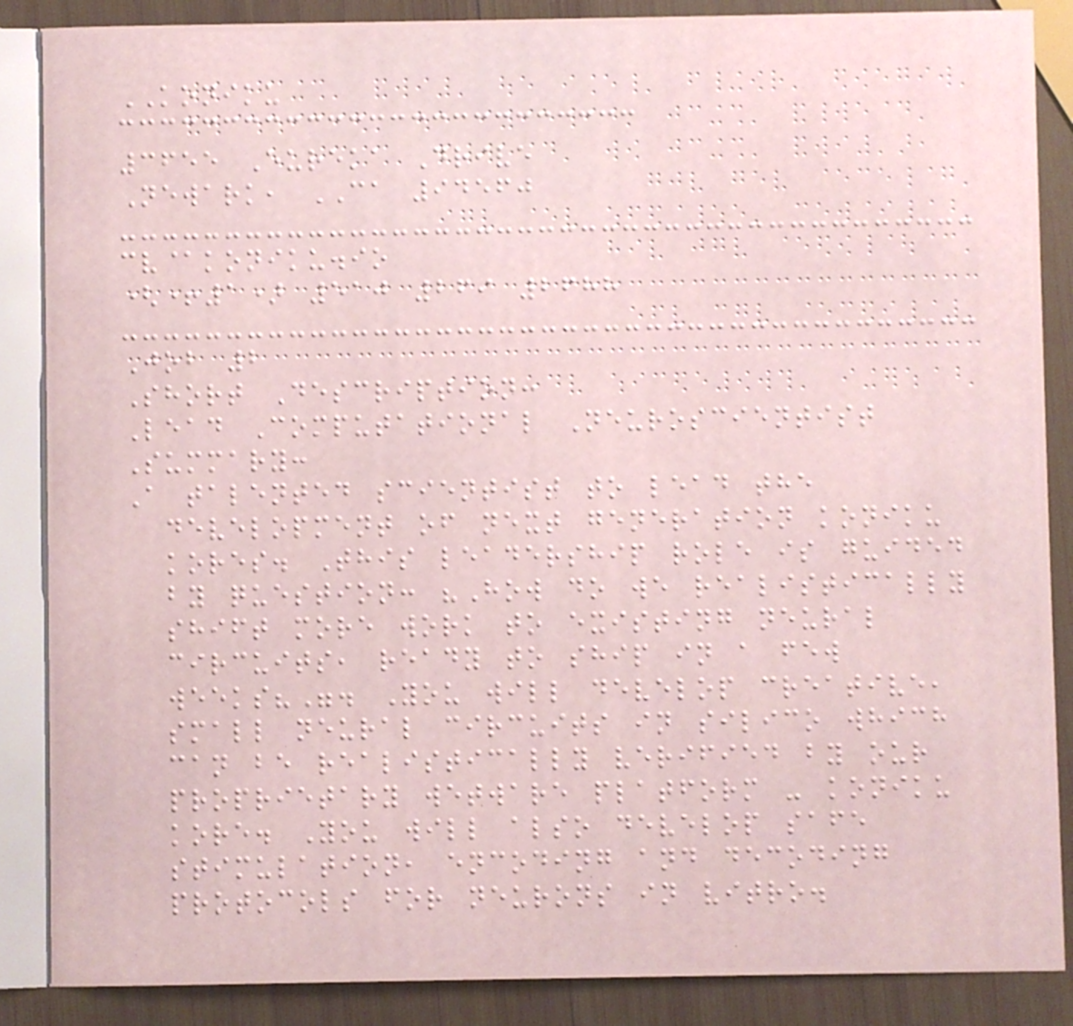KONIKU
3655 Eureka Drive
Newark, CA 94560
cv@koniku.io
(+1) 510 269 2688
Job 2
Short Description:
Lead Computational Neuroscientist
Summary:
A talented scientist to lead the
development of next generation koniku
kores. This leadership role is guided
by question: "How do we realistically
shift more work to existing neural
circuits, ready to ship in a few
weeks?". You will develop creative,
small neural circuits in silico which
can be realistically verified by our
proprietary wetware platform - koniku
kore. You will also develop safe
stimulation, encoding and decoding
protocols for neurons in vitro.
